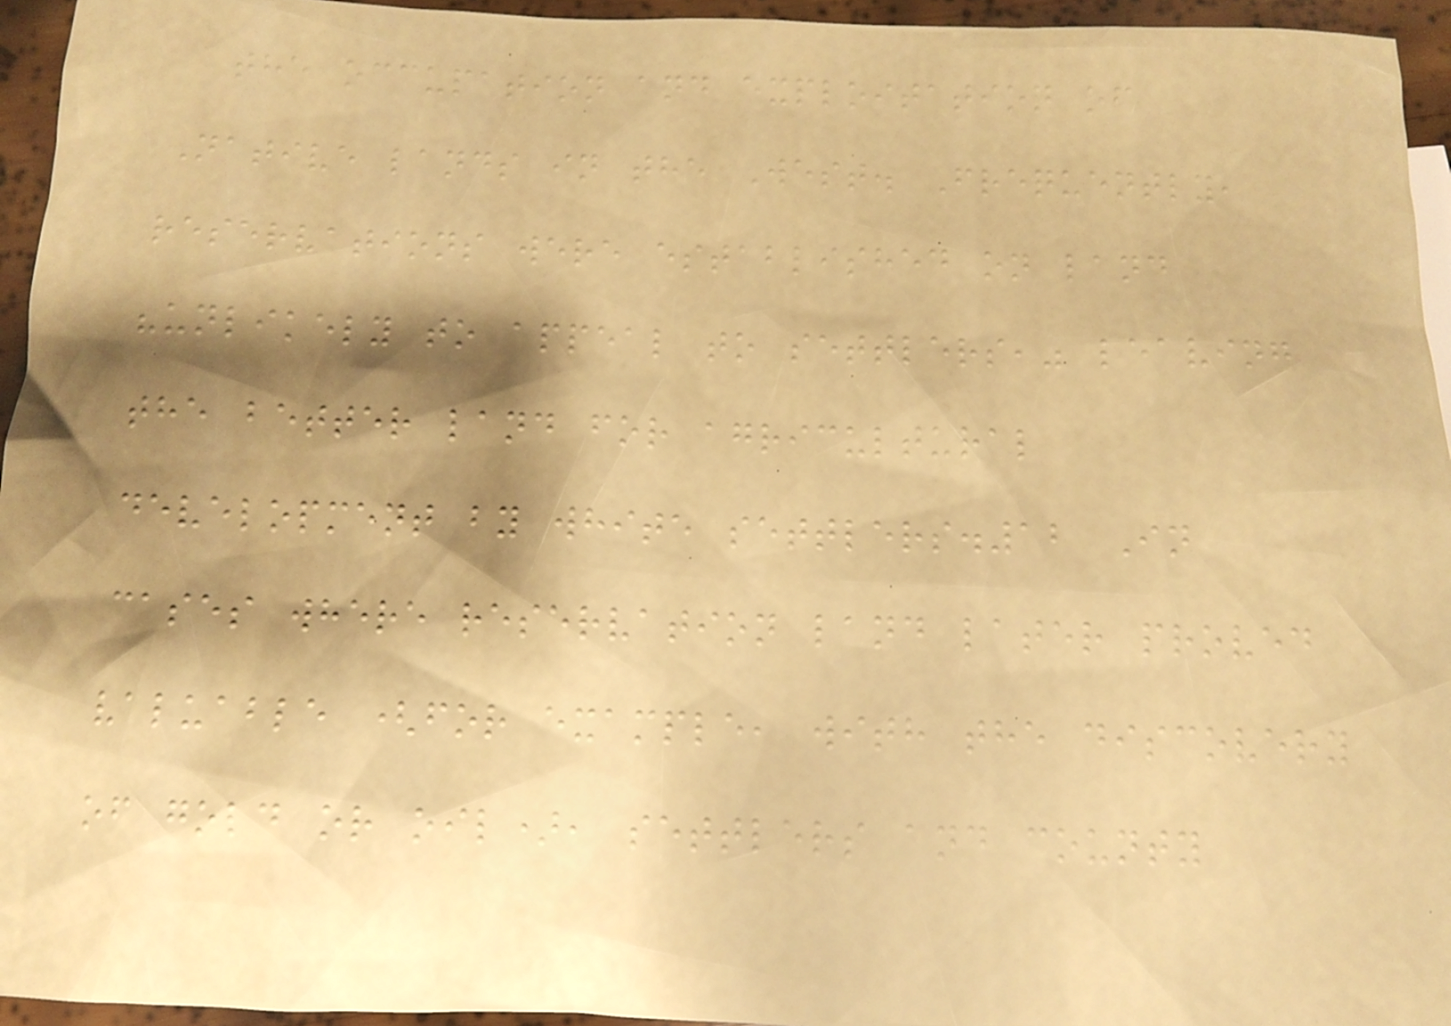the occupation and exploitation of
Native lands in the West. Frequently,
reservations were established on land
"unlikely to appeal to settlers," leaving
the better land for agricultural
development by white settlers.12 In
cases where reservation land later proved
valuable (for example, with the discovery
of gold or oil), settlers and county
